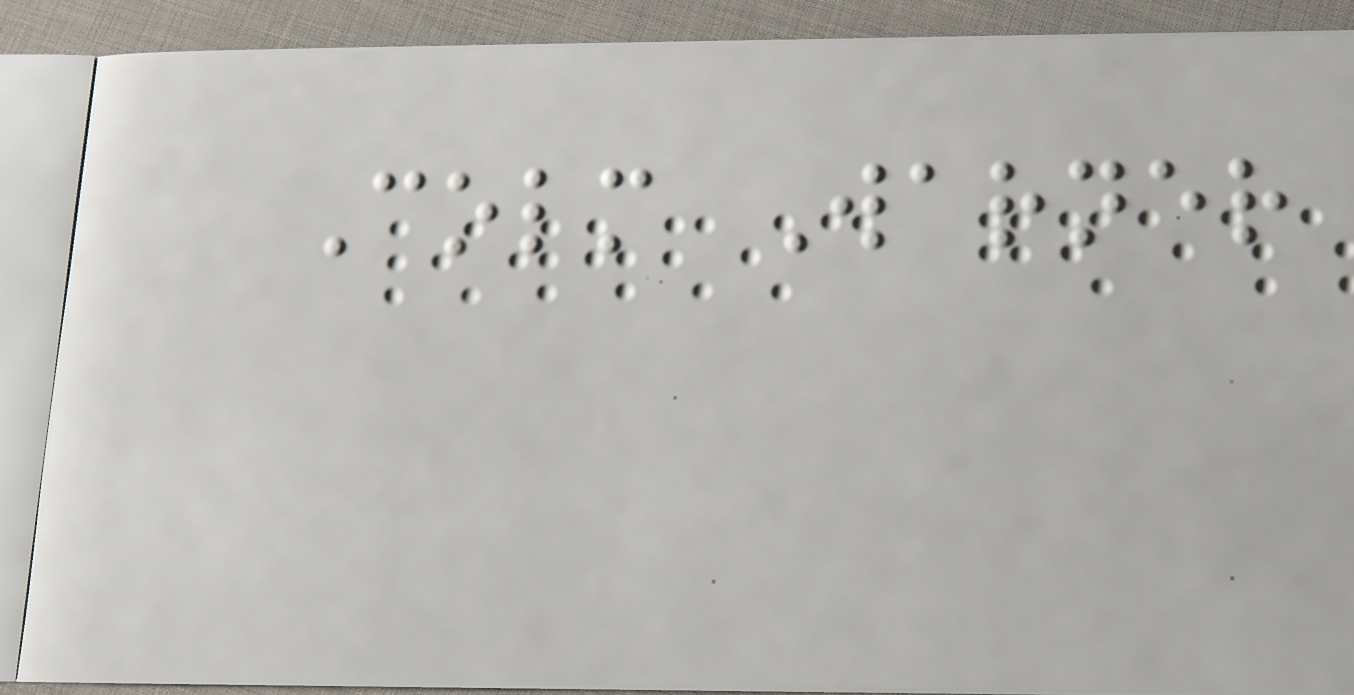Colm Warner
